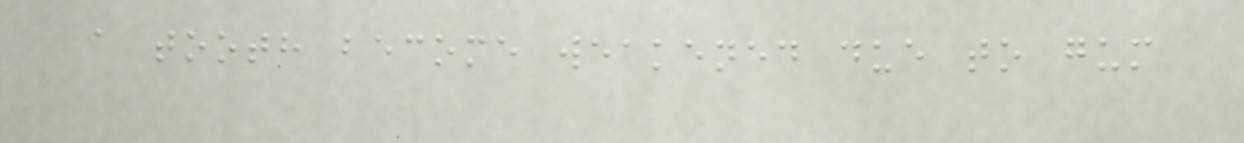a tooth become weakened due to gum
